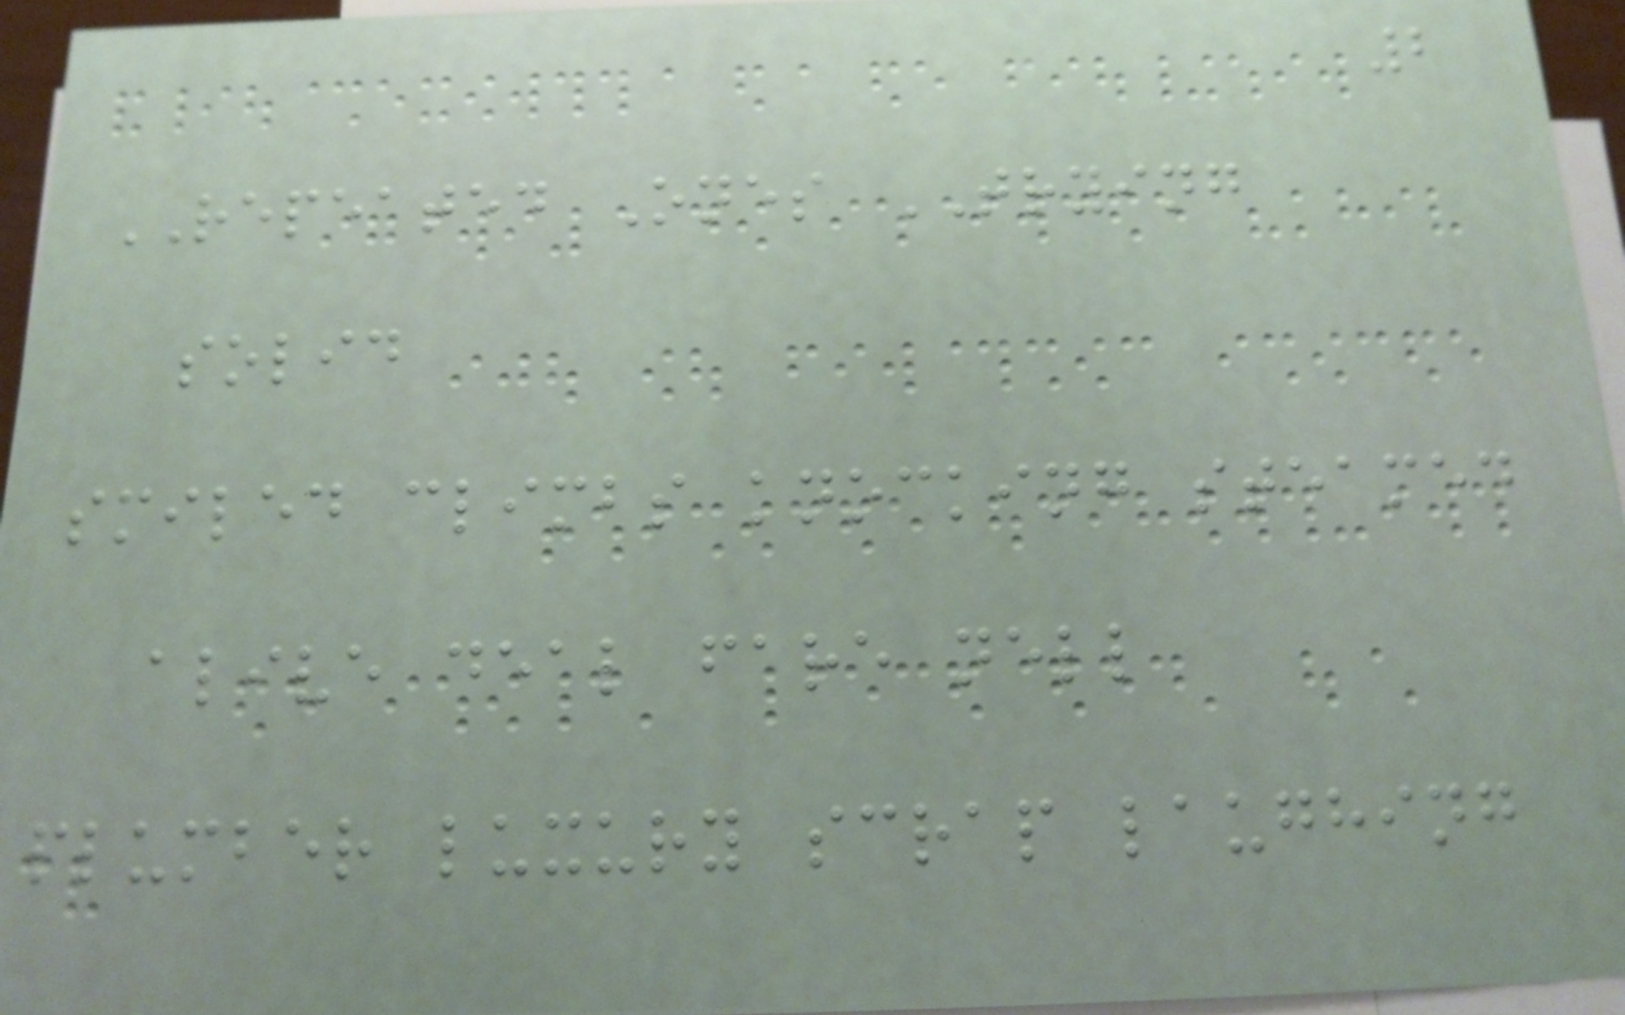2
REPEATED Ones TRYING
solid
smiled climbs knocking steamed
alive deal fare nell
plumber luxury scrap laughing
